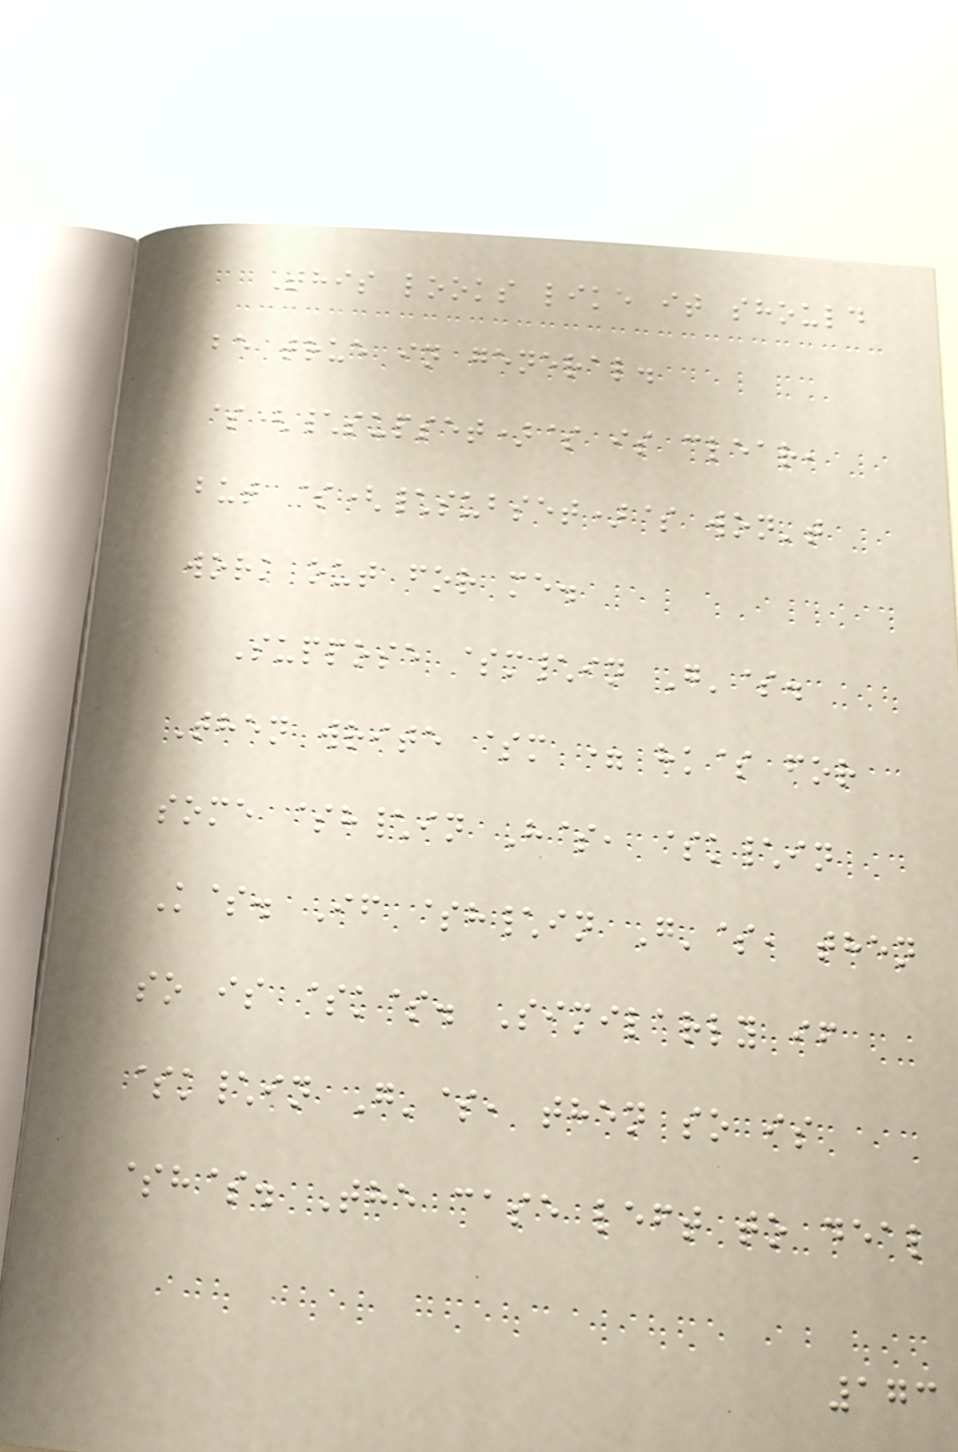This looks like it should
be true in general.
$(\supset)$ is clear,
but $(\subset)$ won't
work out for me.
Suppose $m\in G'$.
Then write $m = hk$ for
some $h\in H$, $k\in
K$. If $h\in G'$, then
so is $k$. Similarly if
$k\in G'$, then so is
$h$. The case left to deal
173
